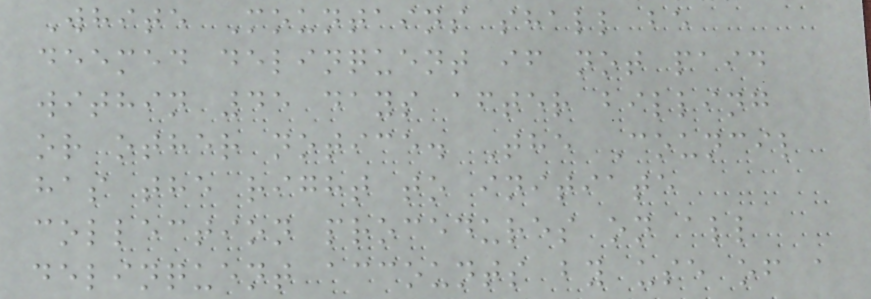White Mountains shall be
deemed delinquent if not paid
within 45 days after billing
or other notice. The Council
has the right to initiate
collection procedures on all
delinquent accounts by use of a
